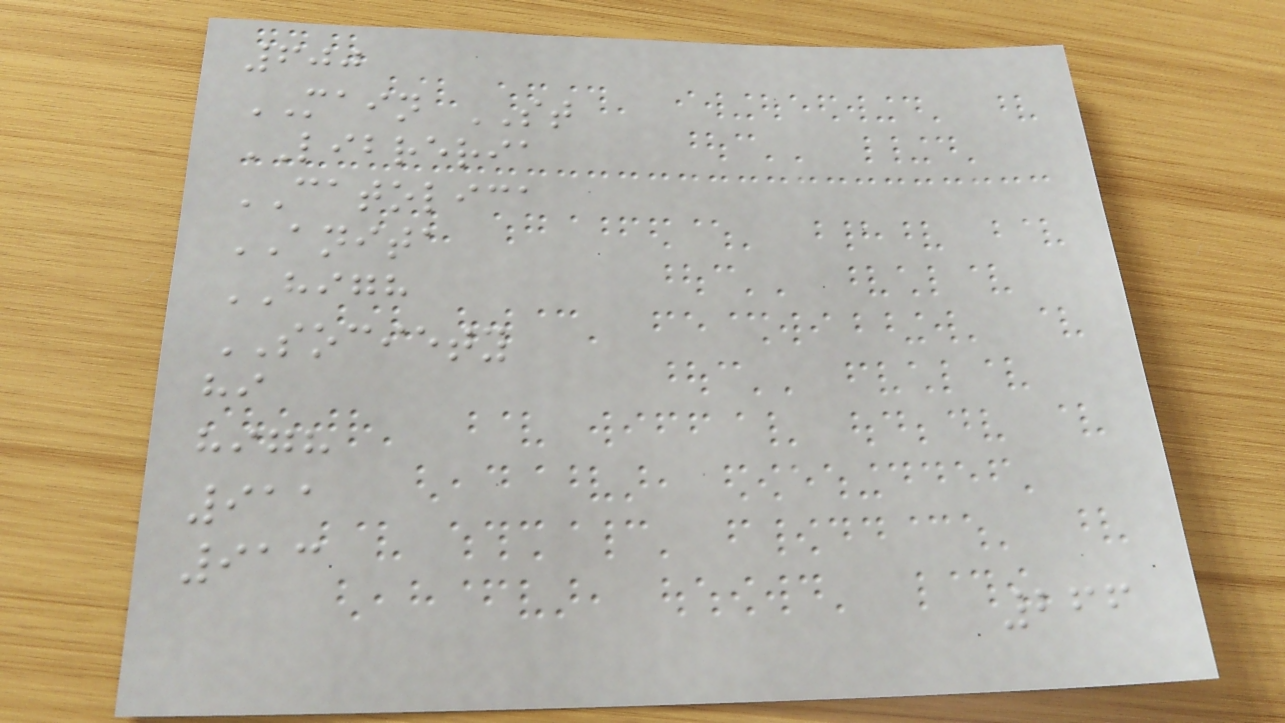600
MAIN ST
LIBRERIA
CATOLICA
ANITA
HIGH
SOCIETY
hi
high
911
913
266
